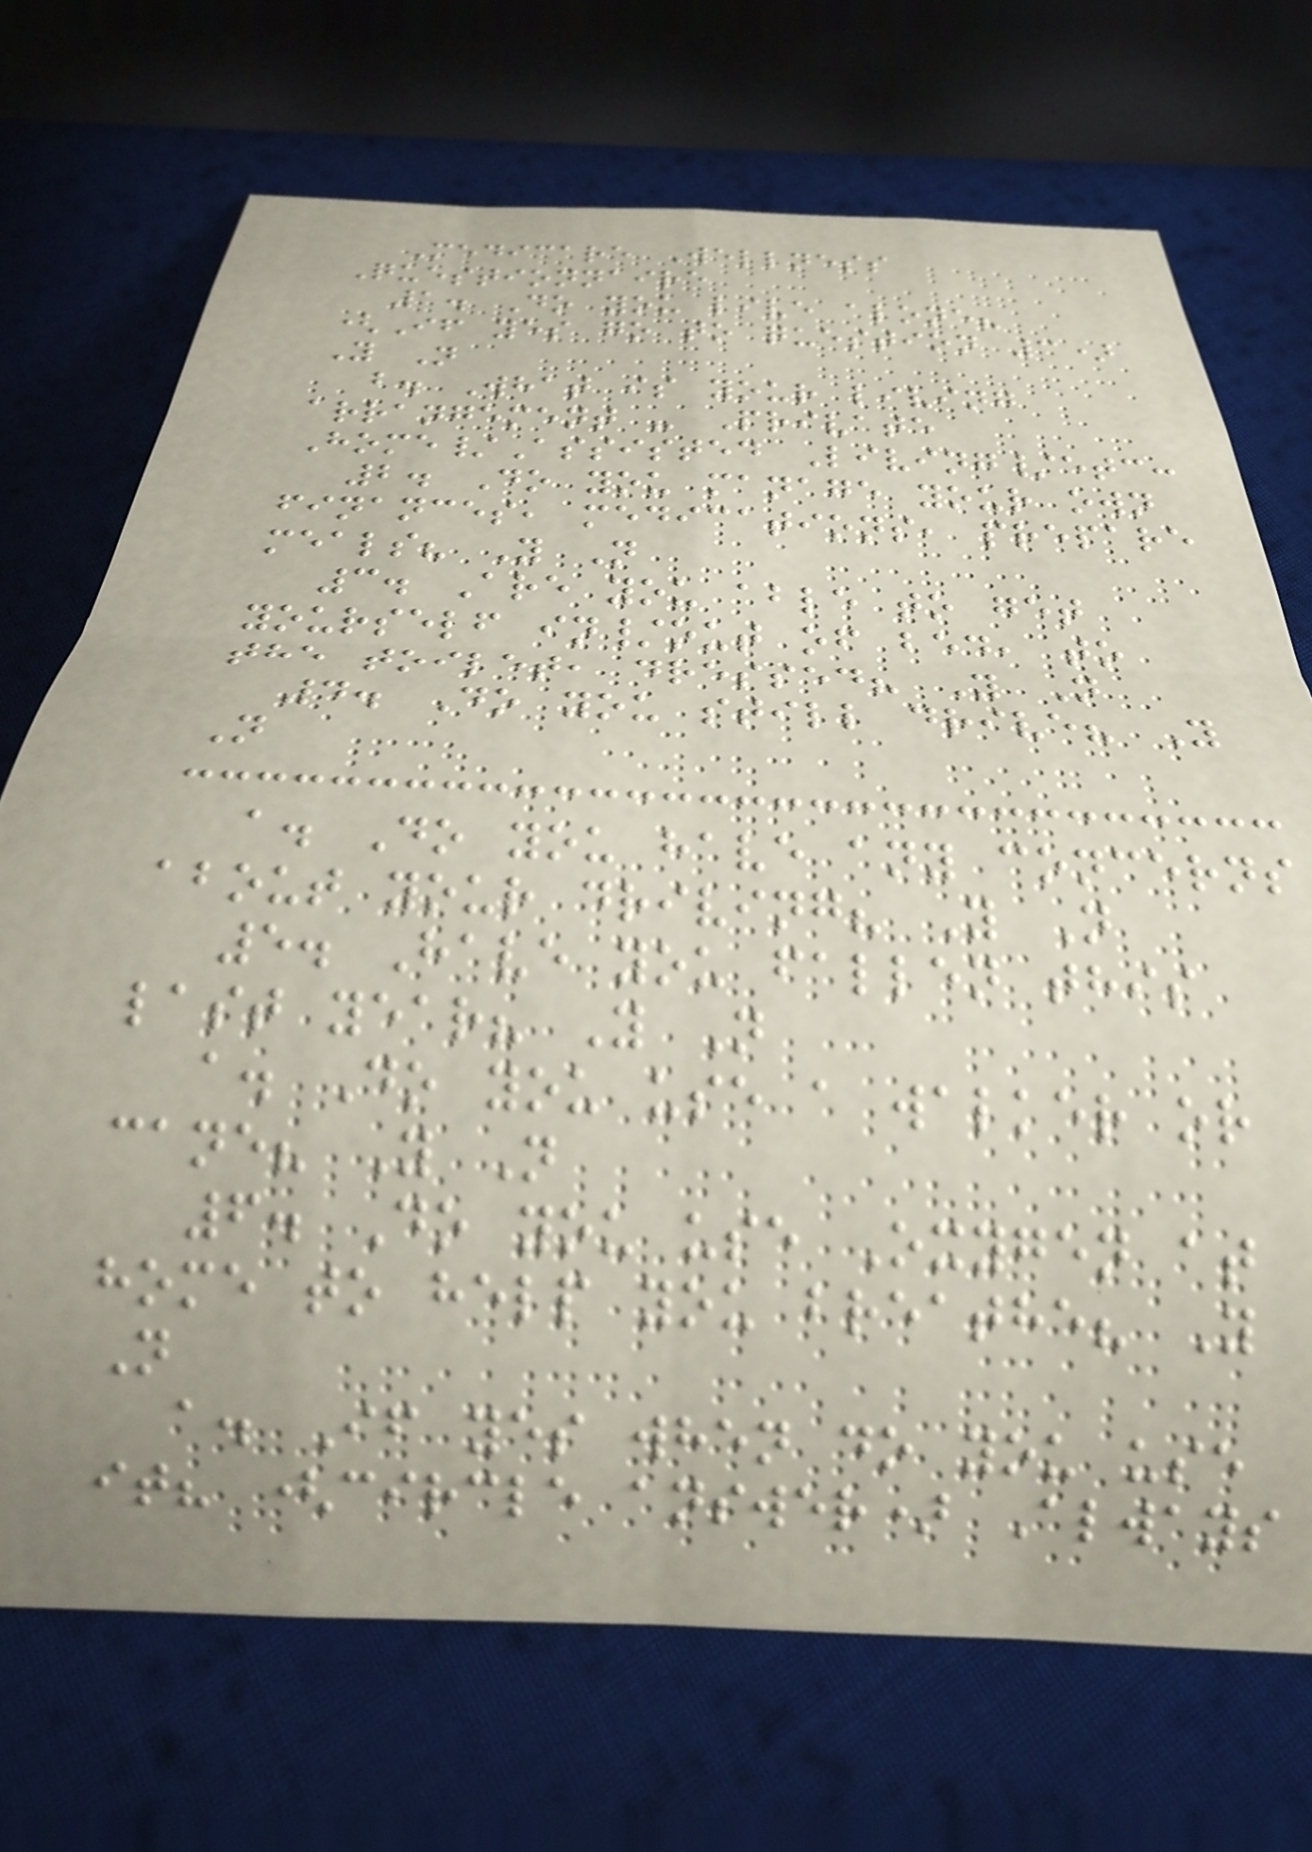Medicare Wellness
Questionnaire
1. Do you live alone?
(If yes go to question 3)
Y N
b. What is your living
arrangement - Private
Home/Assisted Living/etc:
2. Do you manage your own
finances, medications, prepare
meals? Y N
3. Are you able to get
yourself in/out of bed, to
the toilet, dressed? Y N
4. Do you still drive? Y
N
a. Do you have any concerns
about your driving? Y N
5. Have you fallen this
last year? Y N
a. Do you use a walker or
cane? Y N
6. Do you use Oxygen at
home to help you breathe? Y
N
a. If yes when do you use
it? (circle answer) Always
